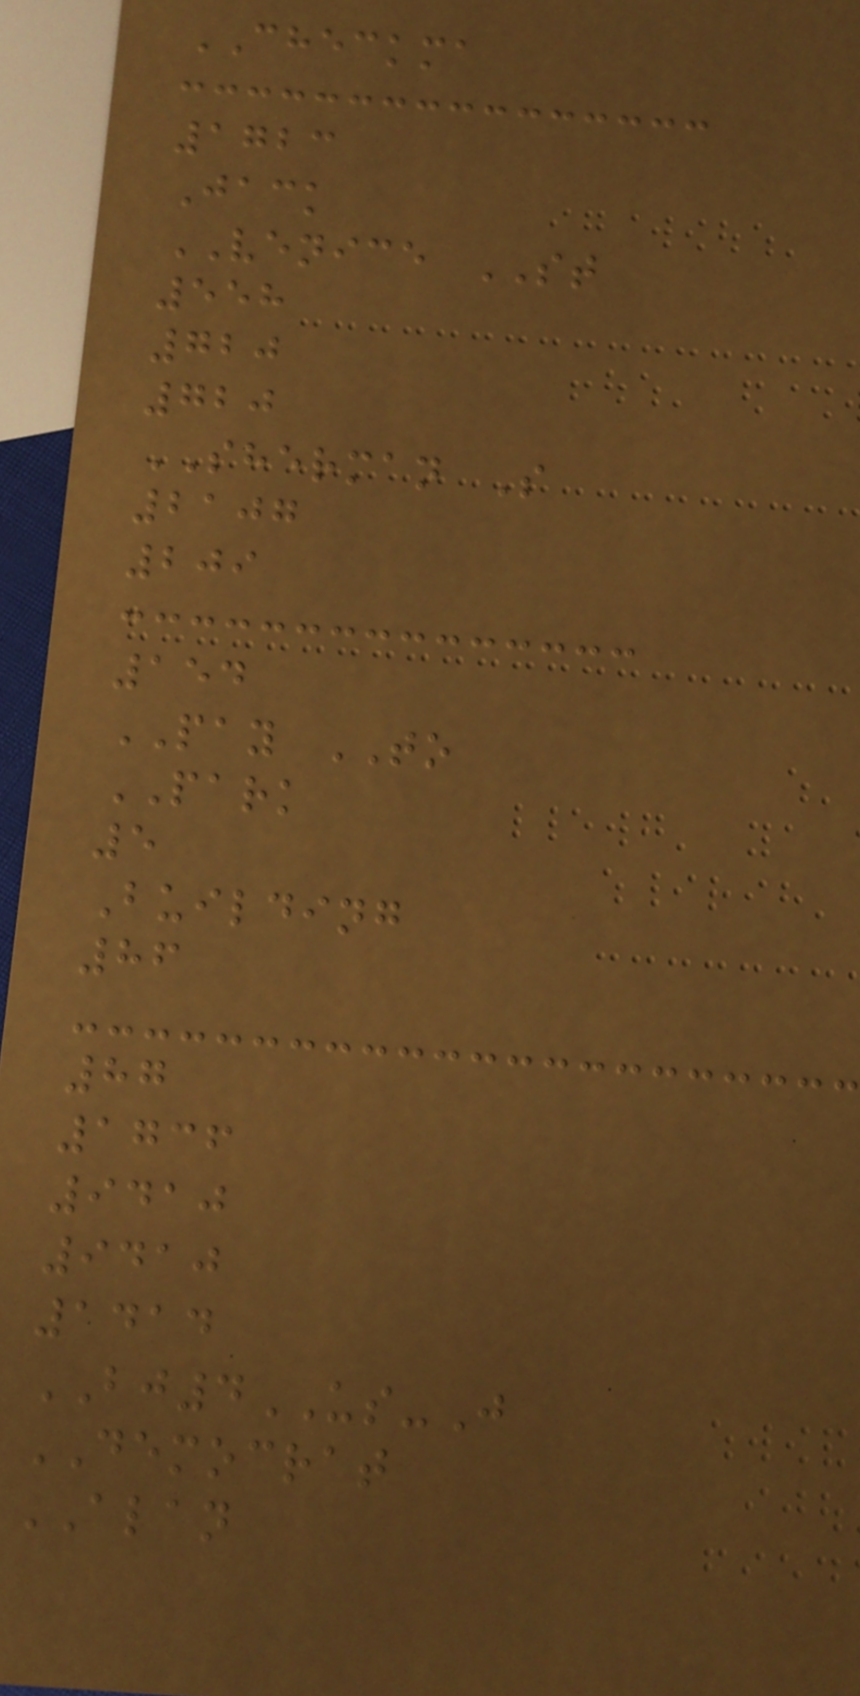CHECKMA
1723
Jack
VENICE ST
558
720
720
SHERMAN S
2107
209
154
PAY TO
PARK
5
Building
86
87
1736
9410
9410
1414
BJ4US-J
DEMOCRAT
ALAN
